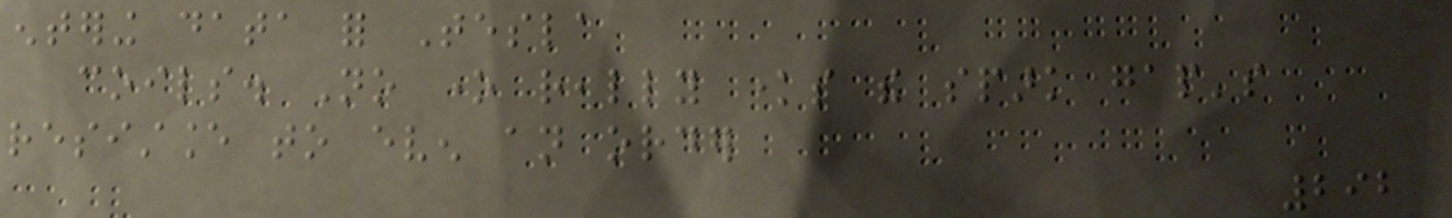entering data for Tesla
coils. No one really knows the spark gap's
resistance to even an order
292
